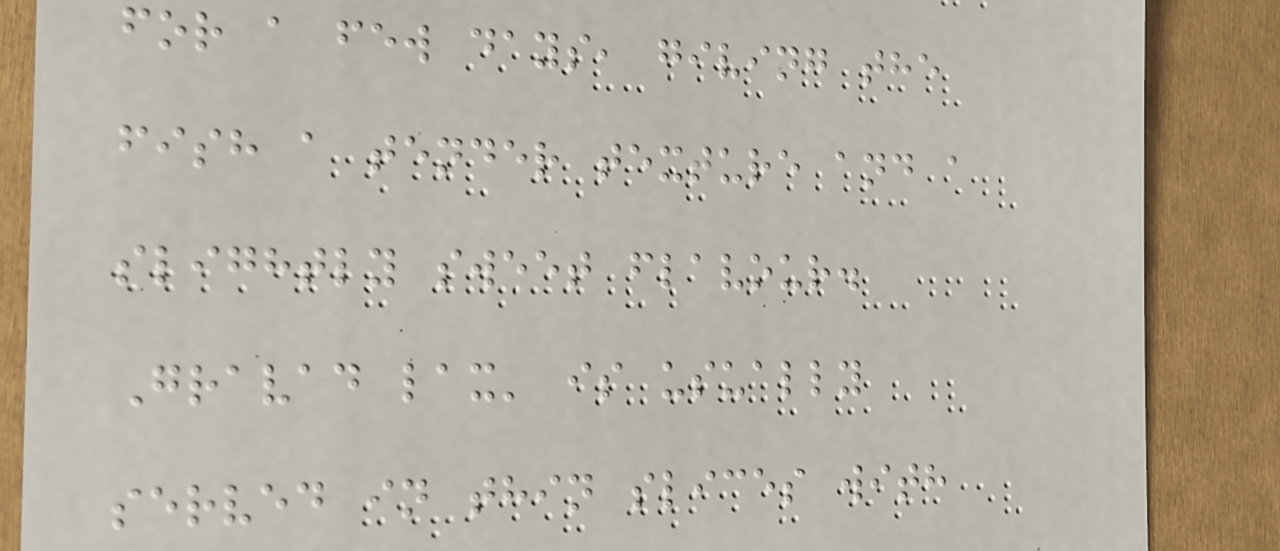for a few days, giving the
fish a tender texture and a
slightly sweet flavour.
Gravad lax' is usually
served in thin slices with
